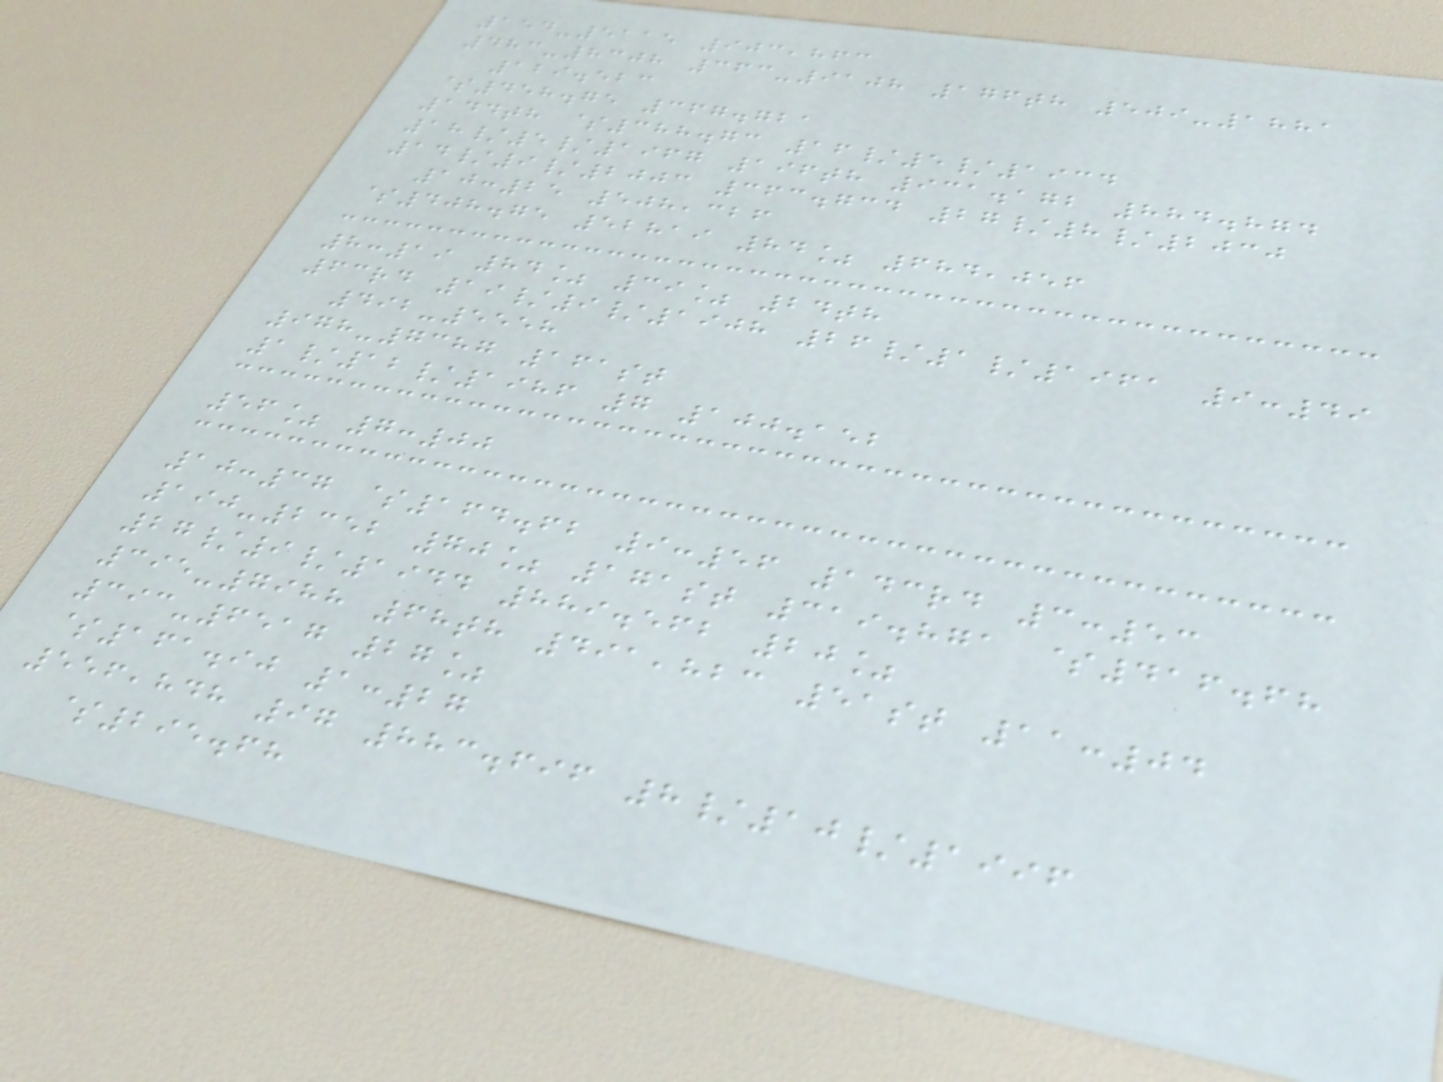154-5115 903,863
483-8308 363-9108 176th 509-1881
129.523
$458.75 367.721
144th $388.73 16/5/1934
18/5/1967 196th 931.172 884.874
14/9/2003 363.734 27/8/2030
10:25 508,326
$408.75 52819 84% 684,056
8:19 84% 39% 24th
63rd 19/9/1908 26/1/1961 9:49
492-5558
978-7387 161st
1/12/1986 7 100.152
56% 7:00
10:37 $164.62 9:56 143rd 3:53
190-2352 70% 171st 319.871 $416.68
27/9/1944 889.562 20%
395-7988 68th 491,823 51st 11:04
393-6517 27%
$161.90 1:27
556,848 97 883.696 8/10/1996
$295.68
